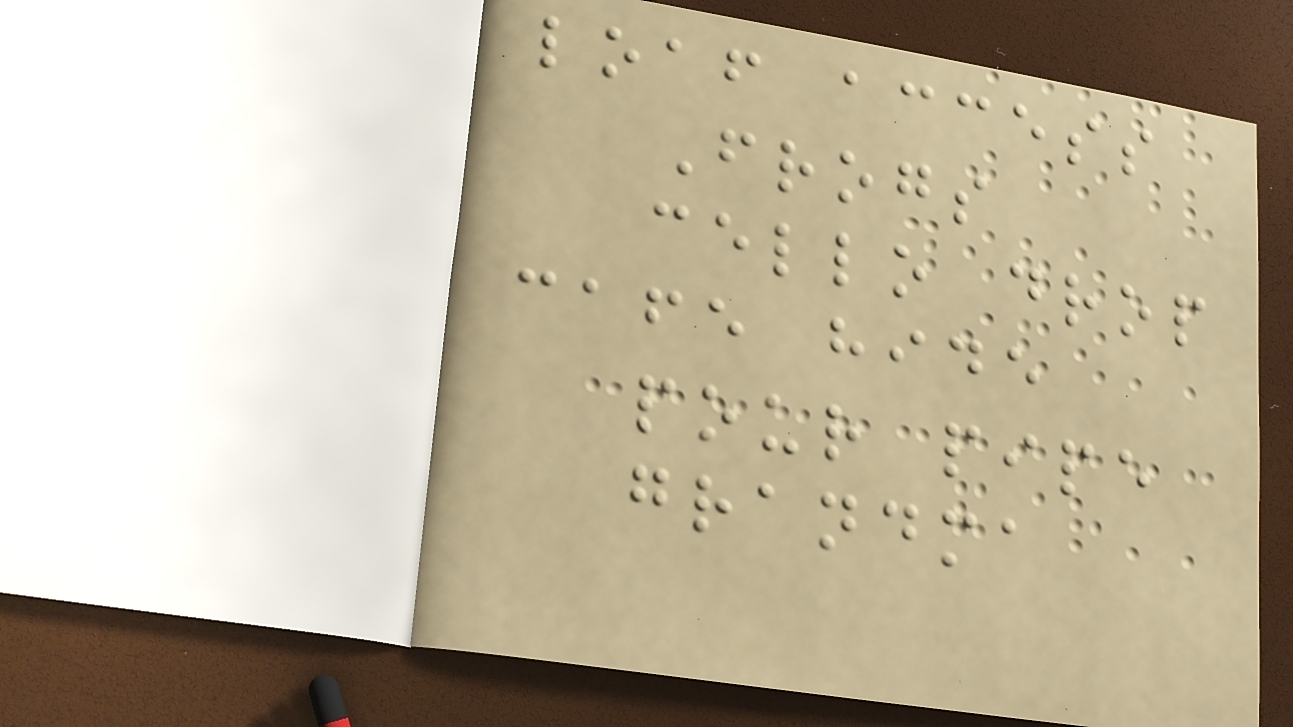loaf access
Frogs
cello drop
cafe hide
pour pipe
grandma
